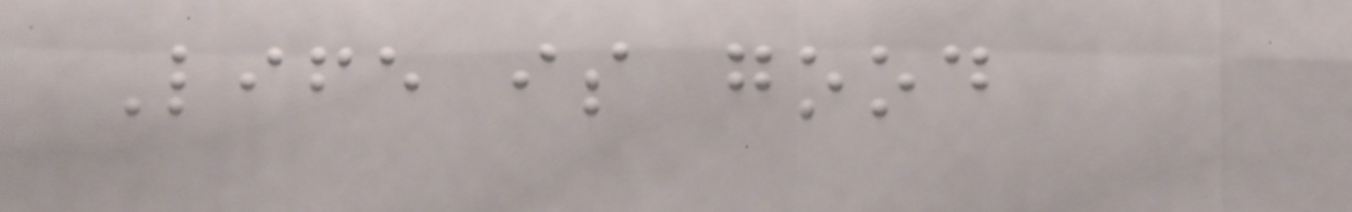Life is good
